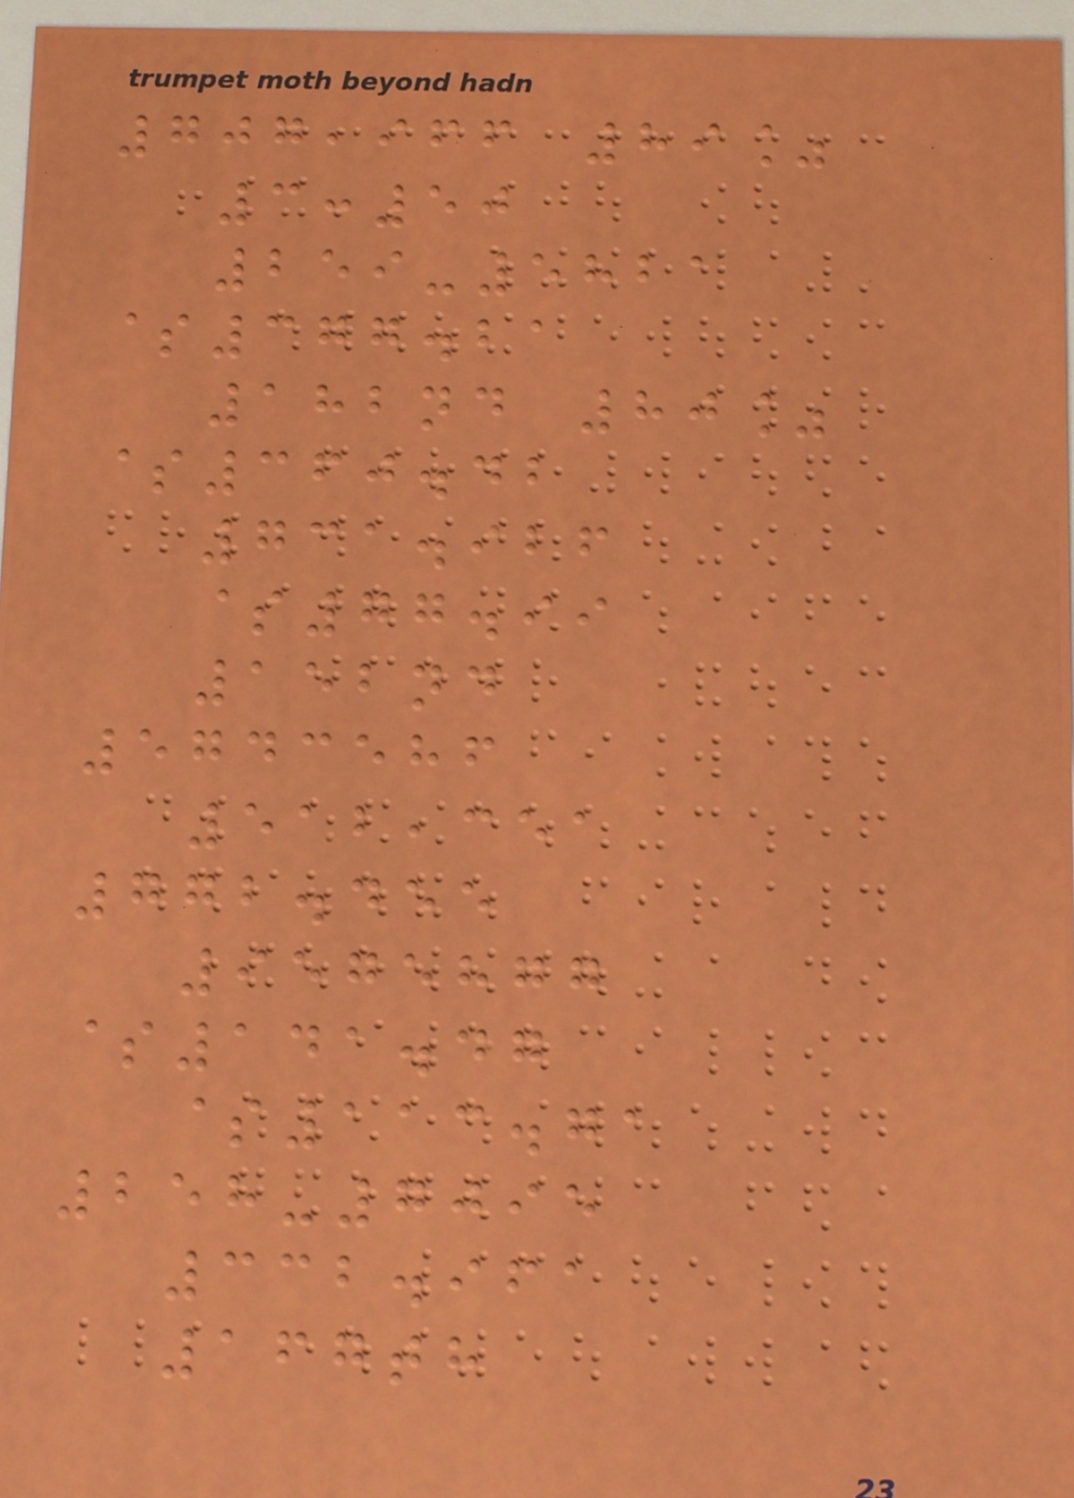707,966 89%
3:50
259-5821
$377.21
182nd 80%
$360.42
731.926
$77.99
152nd
5743586
512,351
772.455
9575877
$141.47
$113.71
258-7095
332.961
167th
